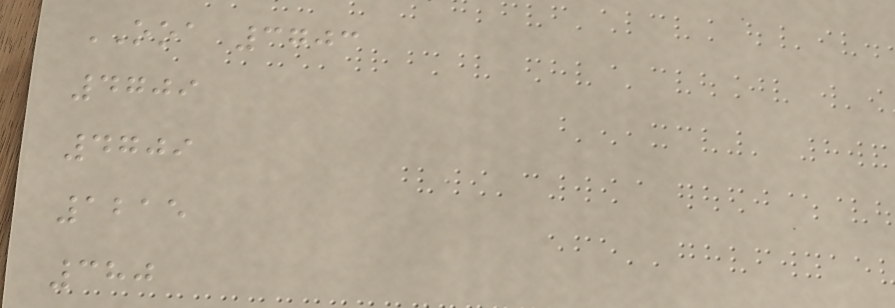OOA 3703
4709
4709
1215
380
